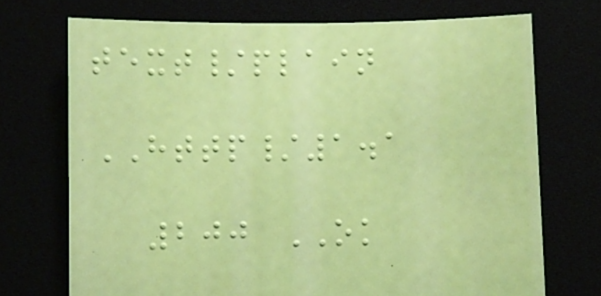text/plain
HTTP/1.1
200 OK
